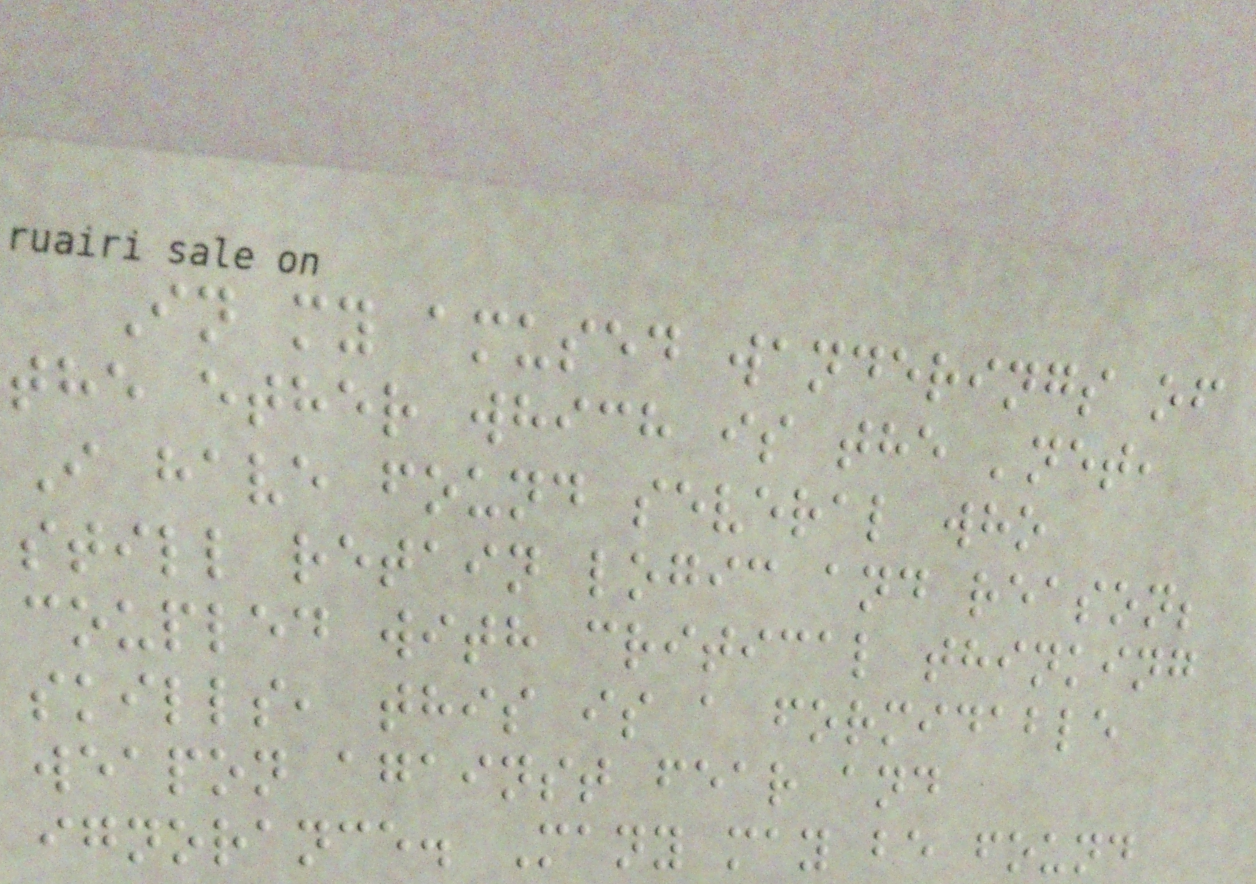In my amused wanderings of
the ether which is the 'net,
I have found several who
still retain logic and reason;
coupled with critical thinking
skills, this is a formidable
weapon against fear and
ignorance. Many may be found
